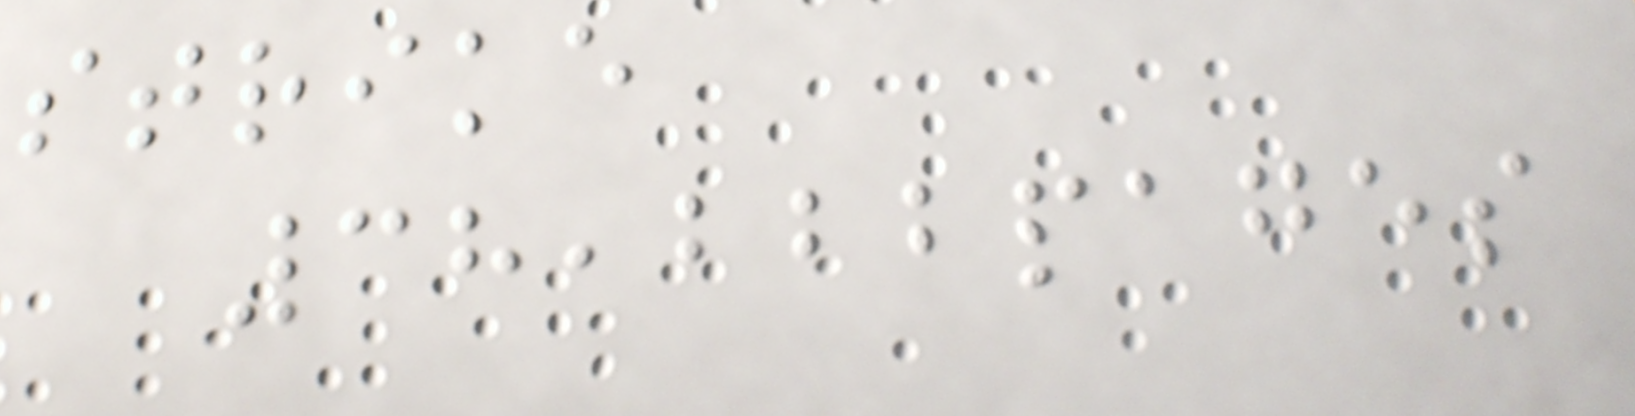strike
38,222pages
